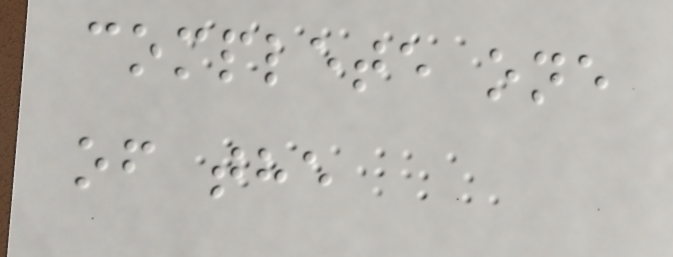complete one
of the
